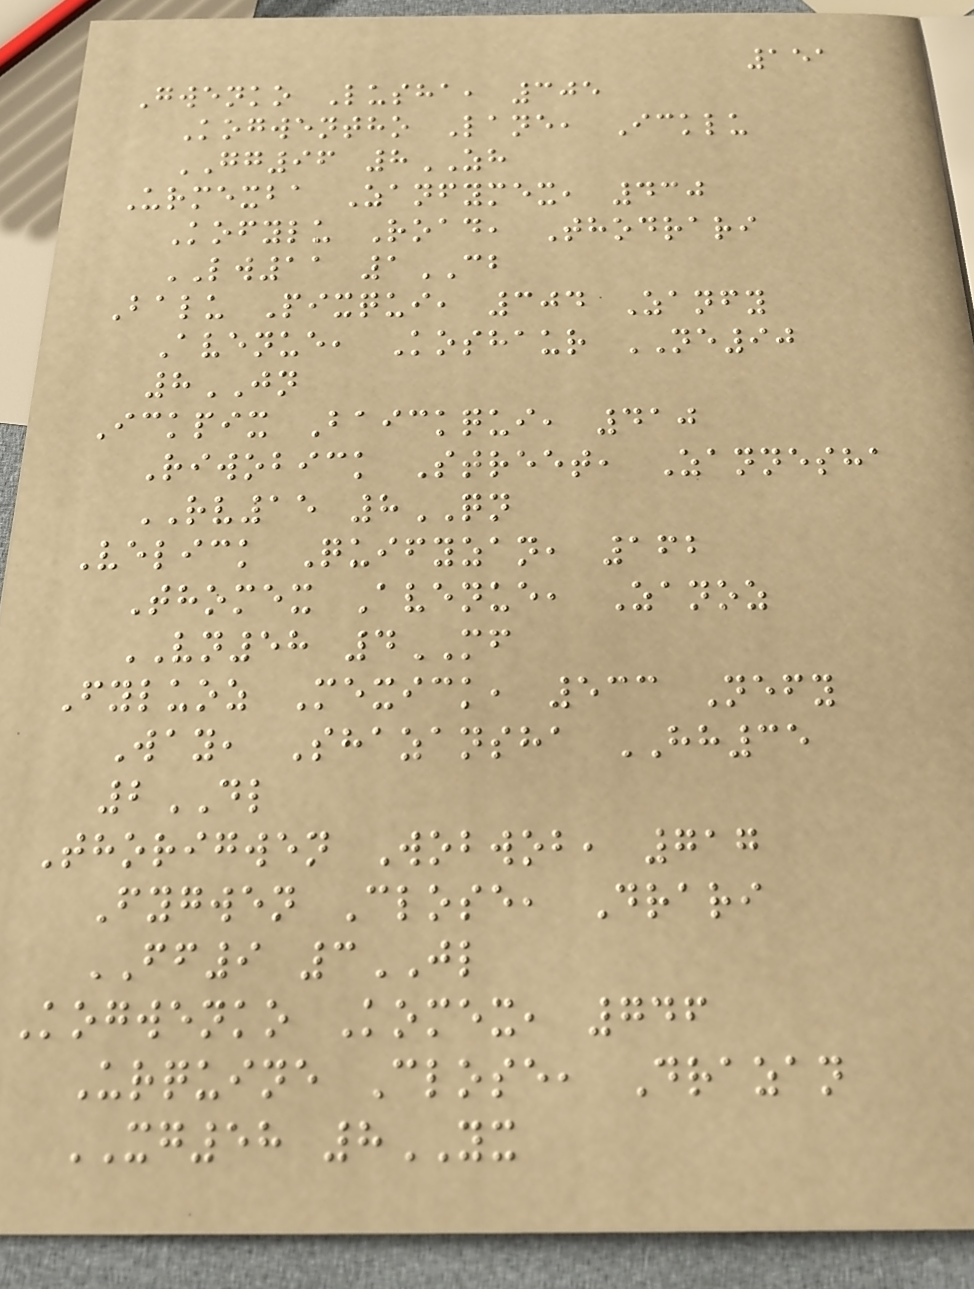151
Gwenko Lusha, 305
Kogwentho Lane, Icklu
GG96 8ZH
Urmexba Zanfymex, 430
Kofylu Road, Thodrari
LW11 1CB
Balu Pixqui, 304 Zanfy
Avenue, Koshaur NE90
8JN
Ickpix Baickqui, 410
Riwobick Street, Zannesha
RV15 8QN
Velick Quifyzan, 162
Thomex Avenue, Zanoz
VN58 4MF
Fyluoz Mexick, 533 Nefy
Way, Shazansha HH35
2DL
Thorigwen Wobwob, 717
Fygwen Close, Drari
FF9 3JL
Kogwenko Komex, 746
Urquine Close, Drazan
XG58 8YX
